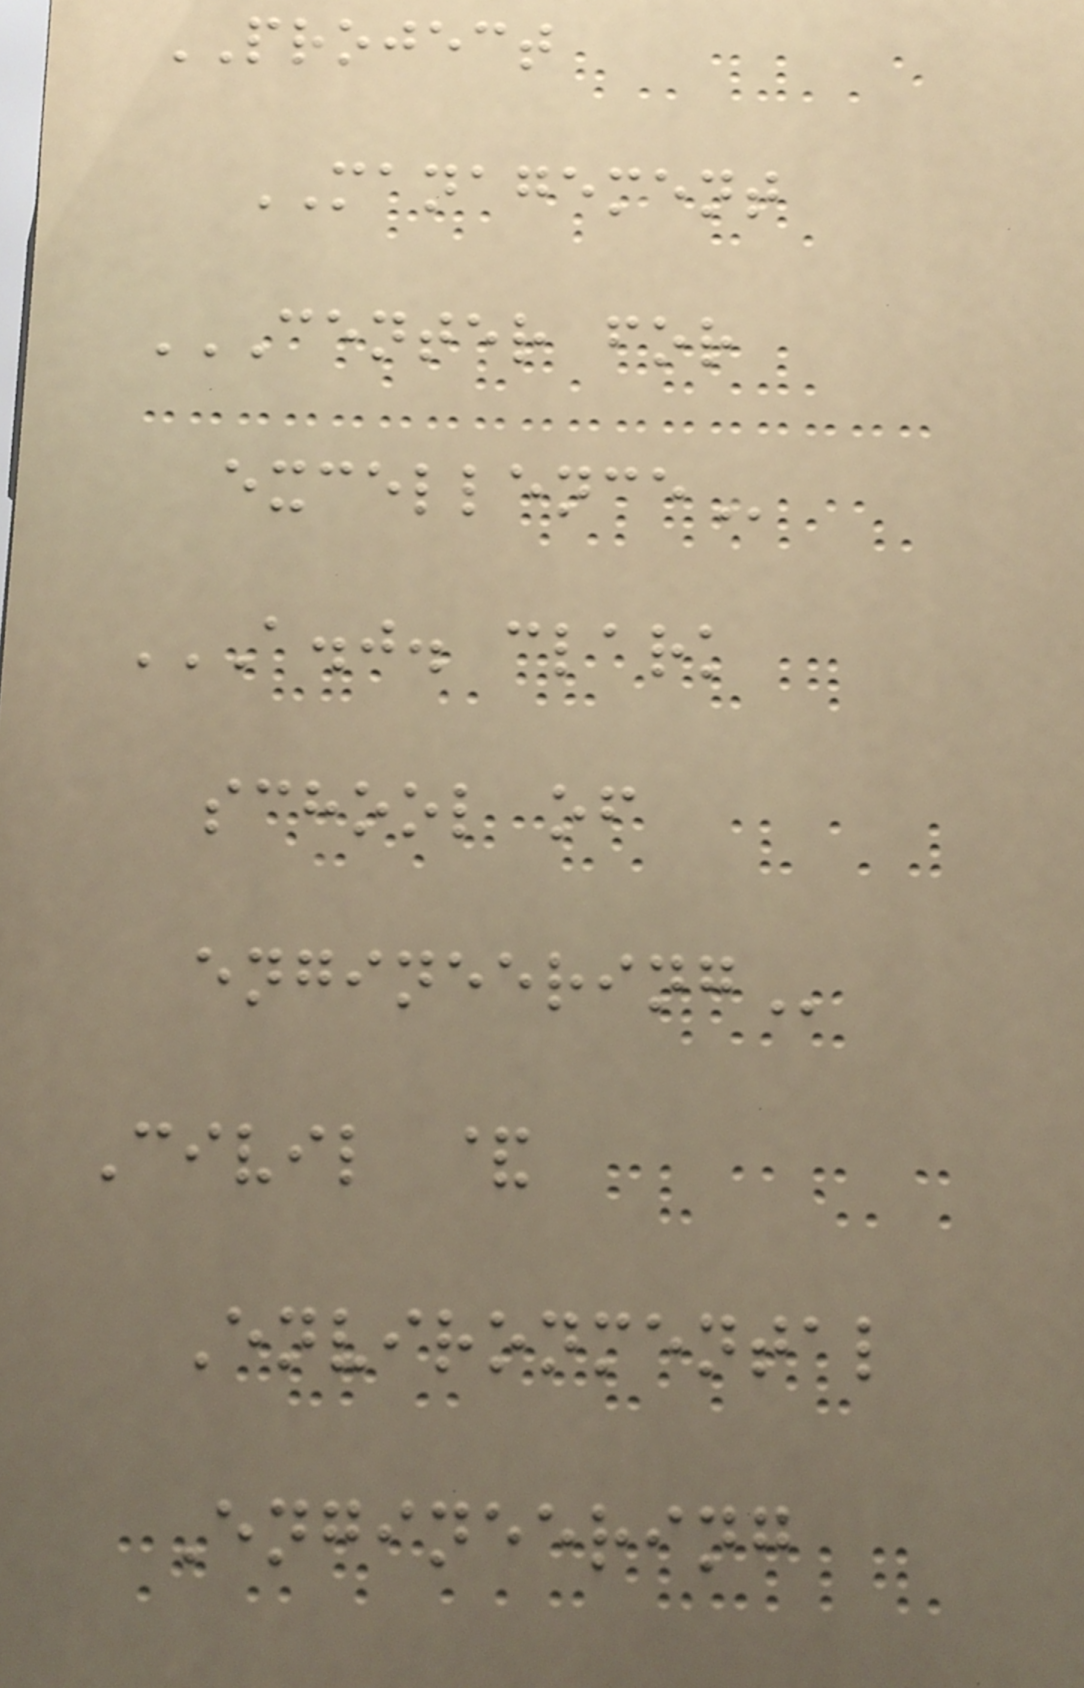PROJECT
MANAGEMENT
CENTER FOR
EXCELLENCE
A.J. CLARK
SCHOOL OF
ENGINEERING
Civil &
Environmental
Engineering
